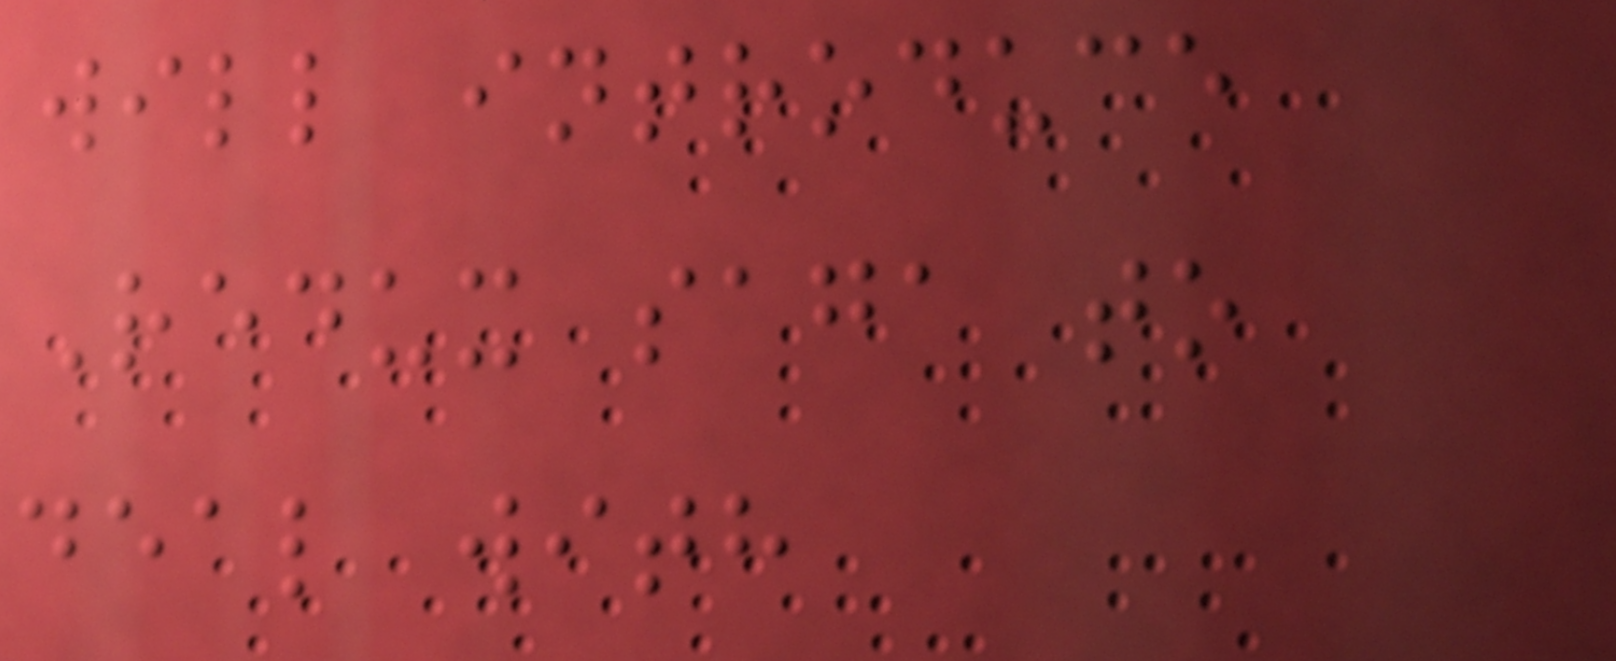will introduce
Redux saga to
deal with
